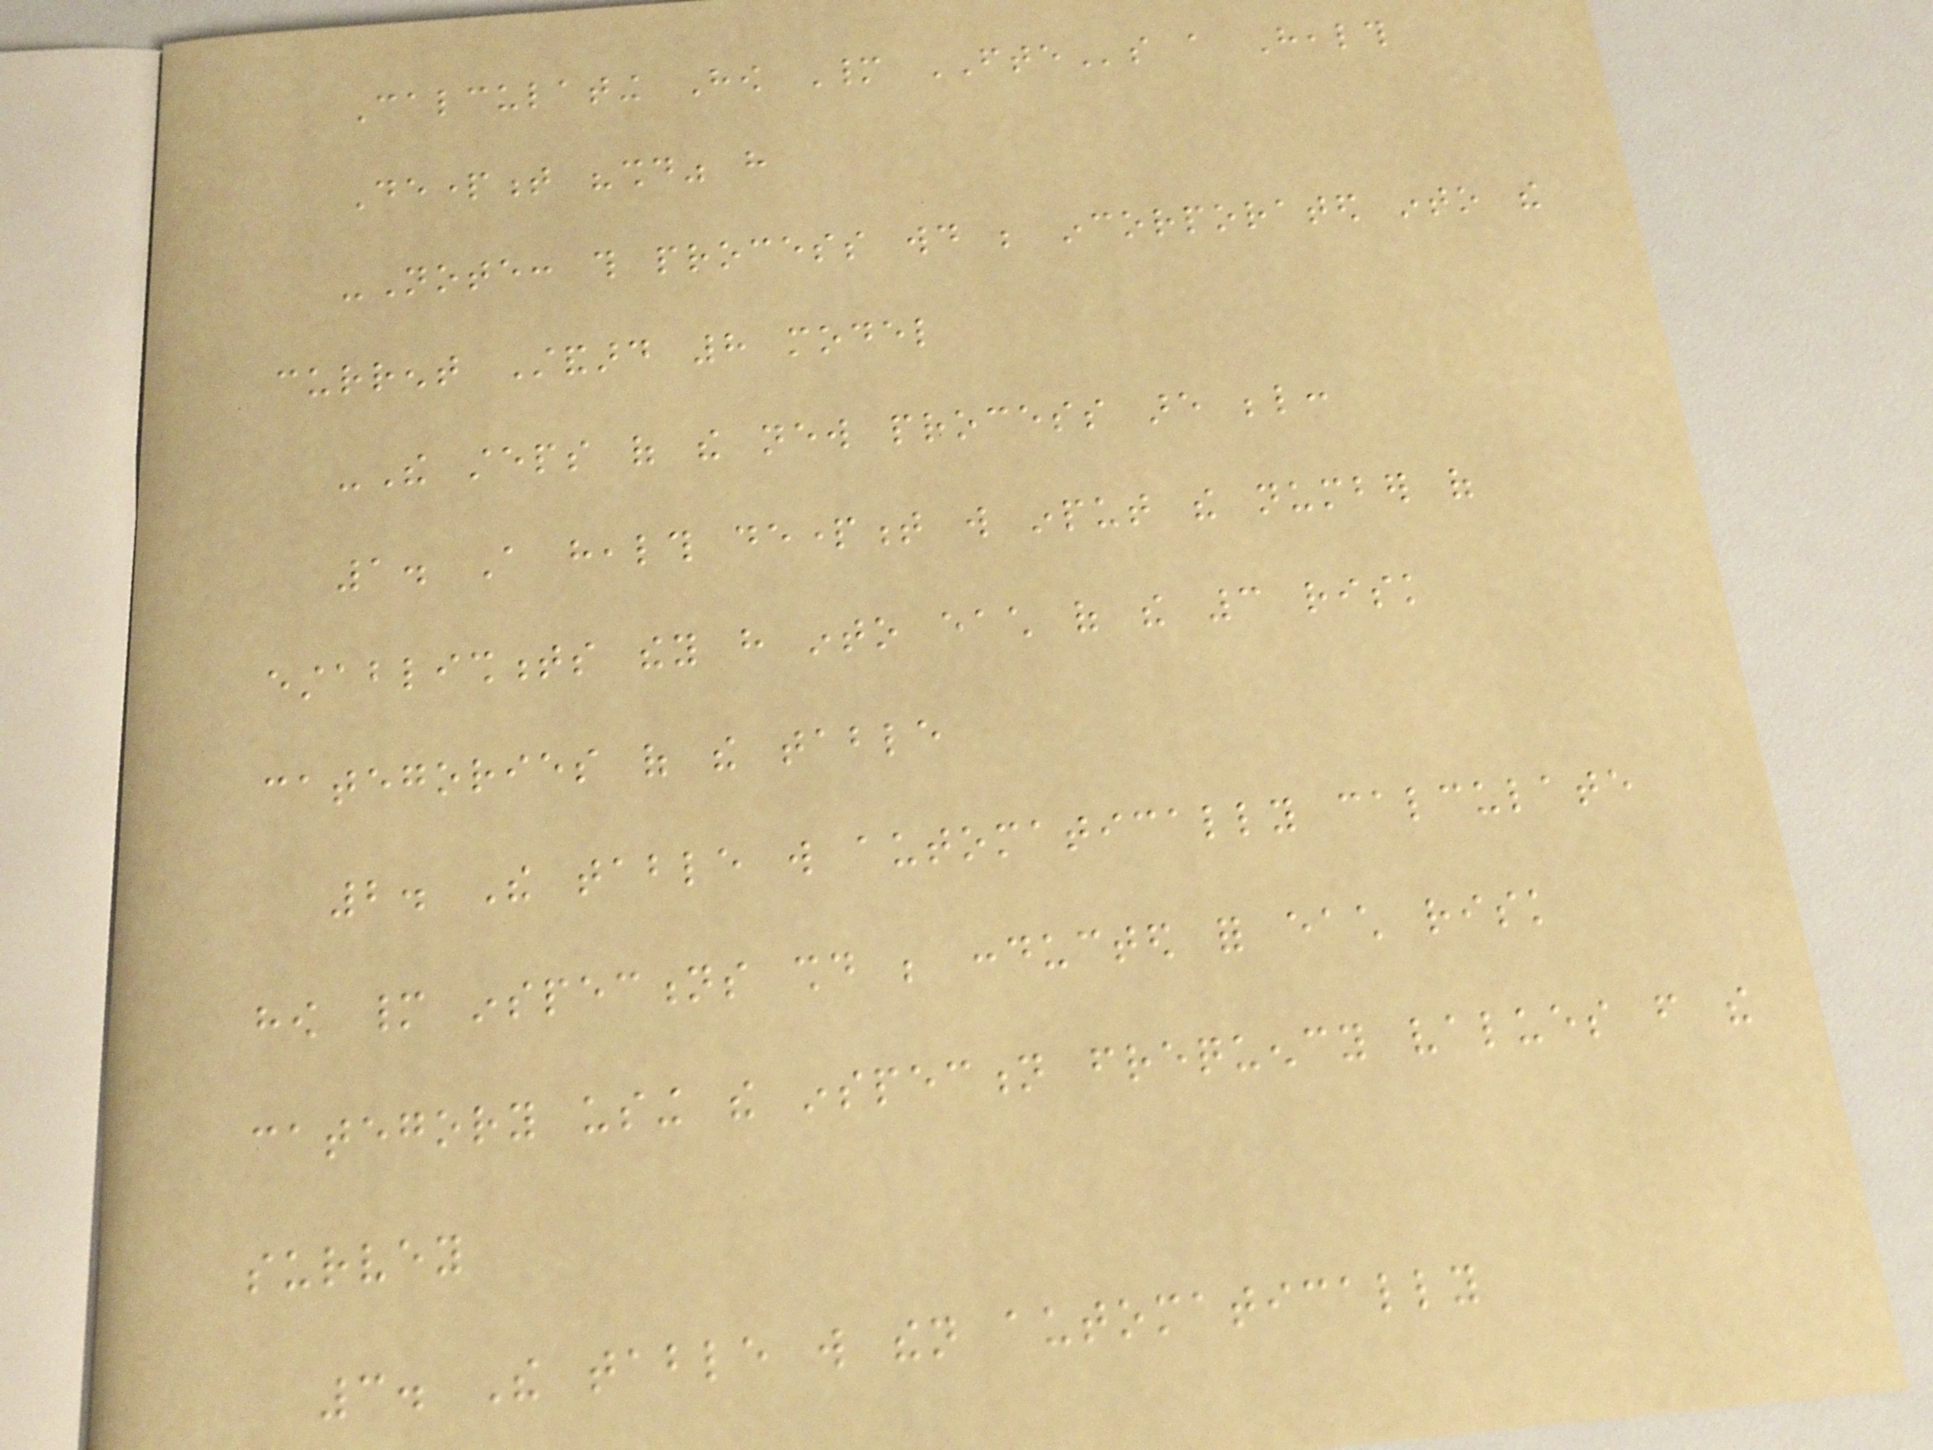Calculating How Many FTEs a Health
Department "should" have
-Note: this process would be incorporated into the
current Standard 8 model
-The steps of the new process are below:
1. A health department will input the number of
establishments they have into each of the 3 risk
categories of the table
2. The table will automatically calculate
how many inspections should be conducted for each risk
category using the inspection frequency values from the
survey
3. The table will then automatically
